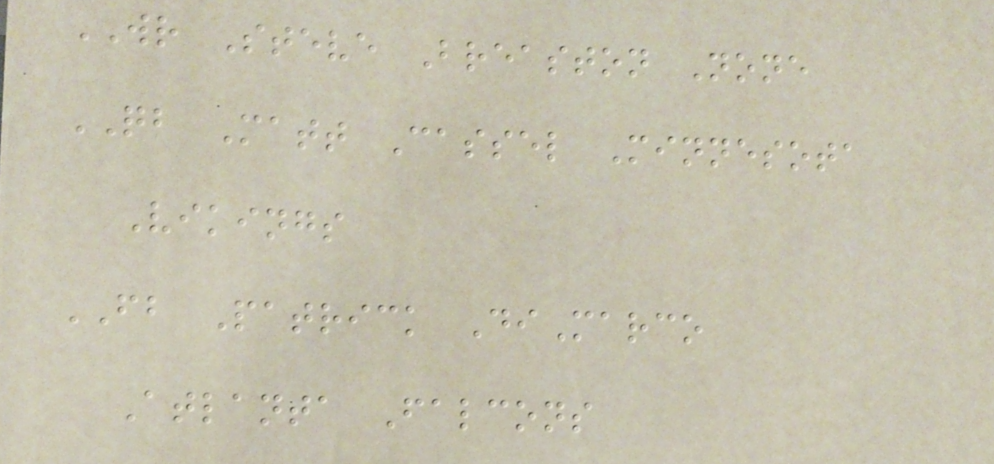WR Steve Breaston None
QB Matt Cassel Minnesota
Vikings
FB Patrick DiMarco
Atlanta Falcons
